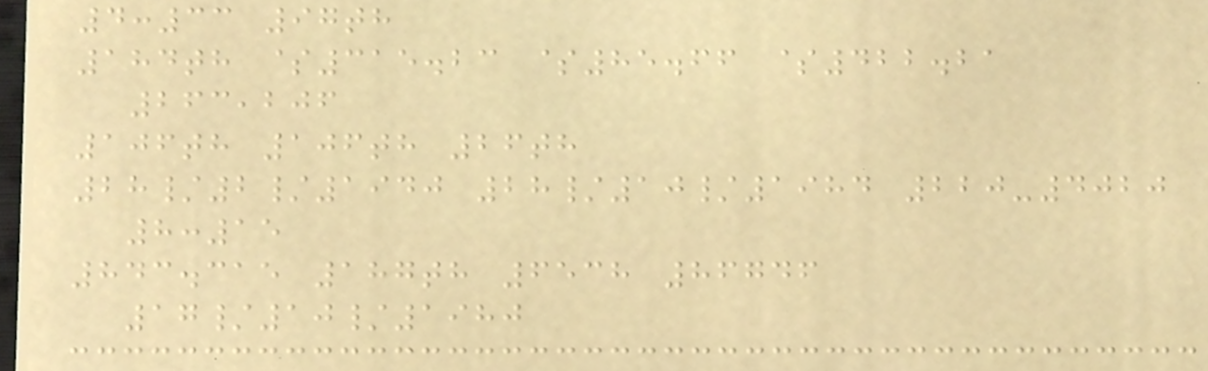4:33 97th
184th $315.23 $85.66 $422.21
263,206
106th 106th 26th
28/2/1940 28/10/1984 220-4020
8:15
843.315 187th 6538 86746
17/10/1980
